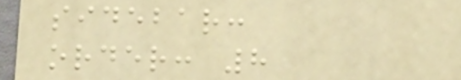sidebar:
order: 8
